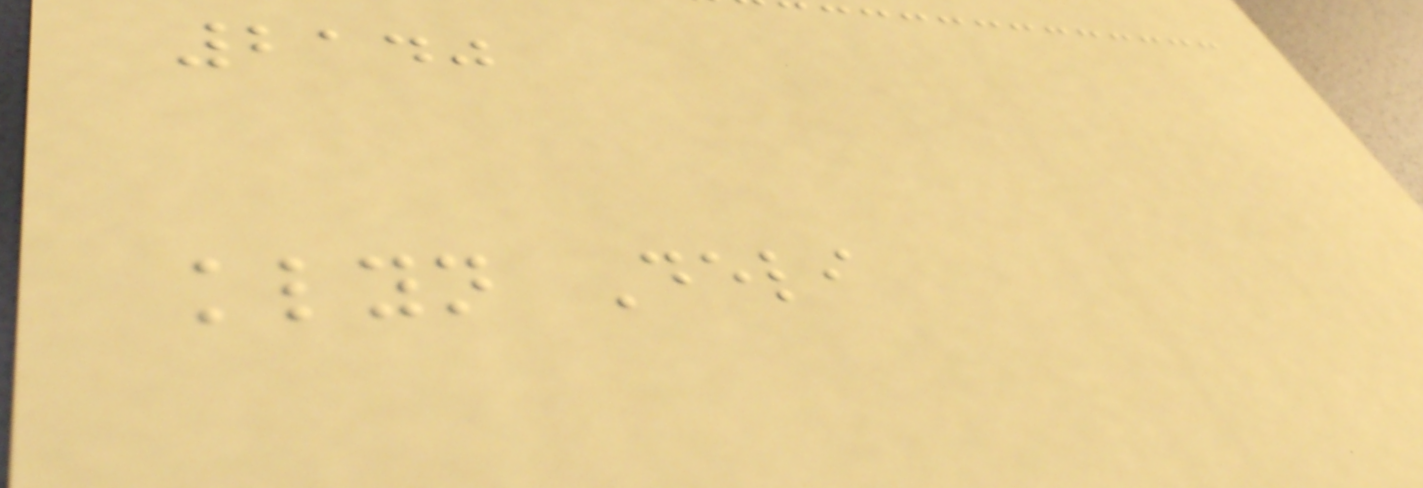2140
klyn Deli
